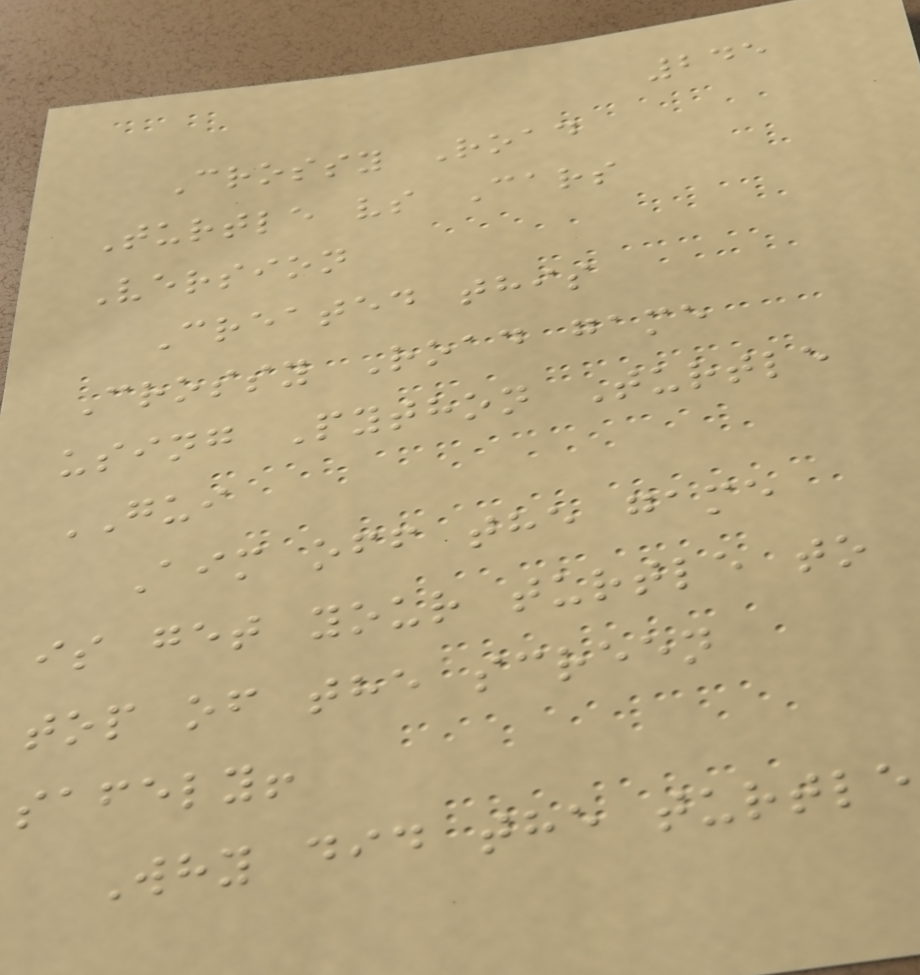245
Crossy Road
Turtle vs Cars
Version
Created this
Crossy Road game
using Python Turtle
GUI
Aim off the game
is get your turtle to
top of the screen
safely!
Why did the turtle
